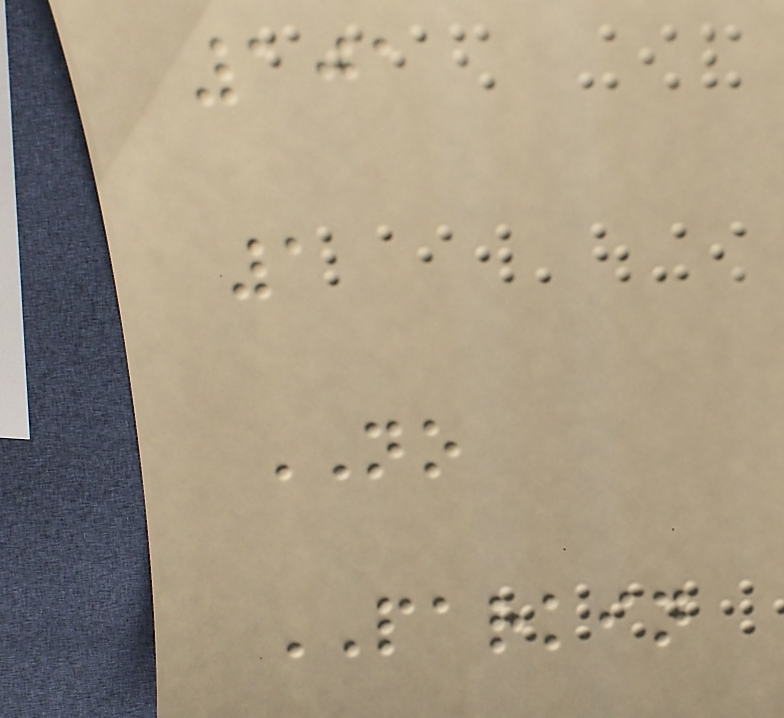101
1
NO
PARKIN
